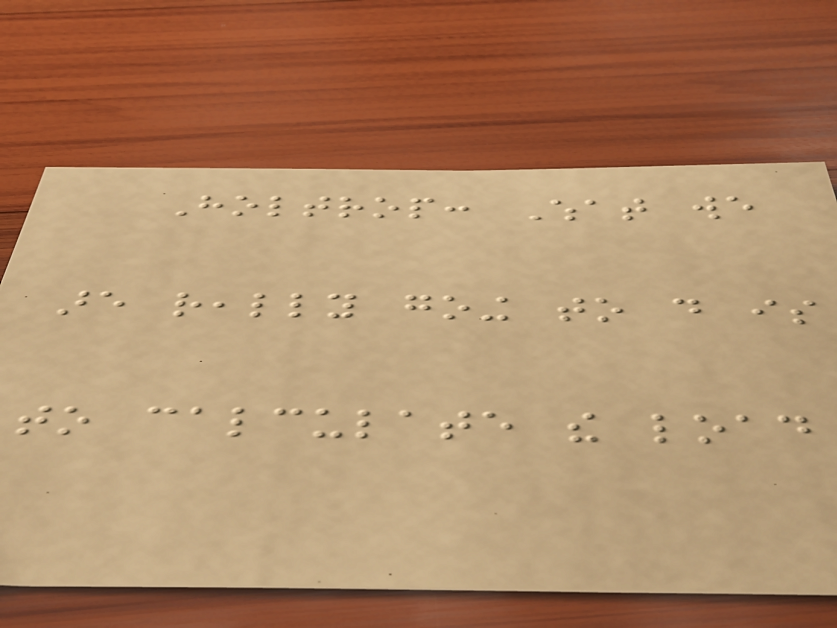Holtrop: What we
are really going to do is
to calculate the load
